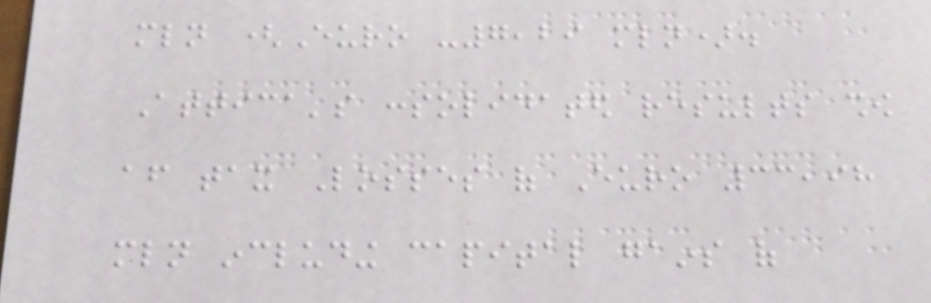mln (Euro -7,29 mln).
Attica's consolidated results show
after tax Losses of Euro 33,98
mln including capital gains of
